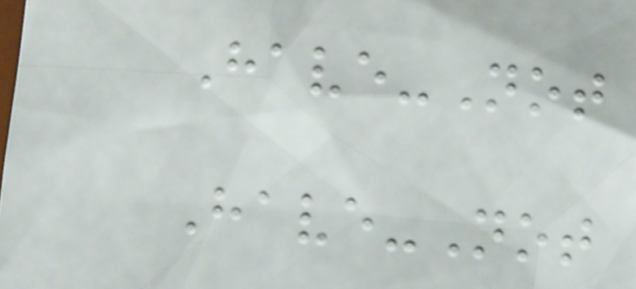Have-Not
Have-Not
